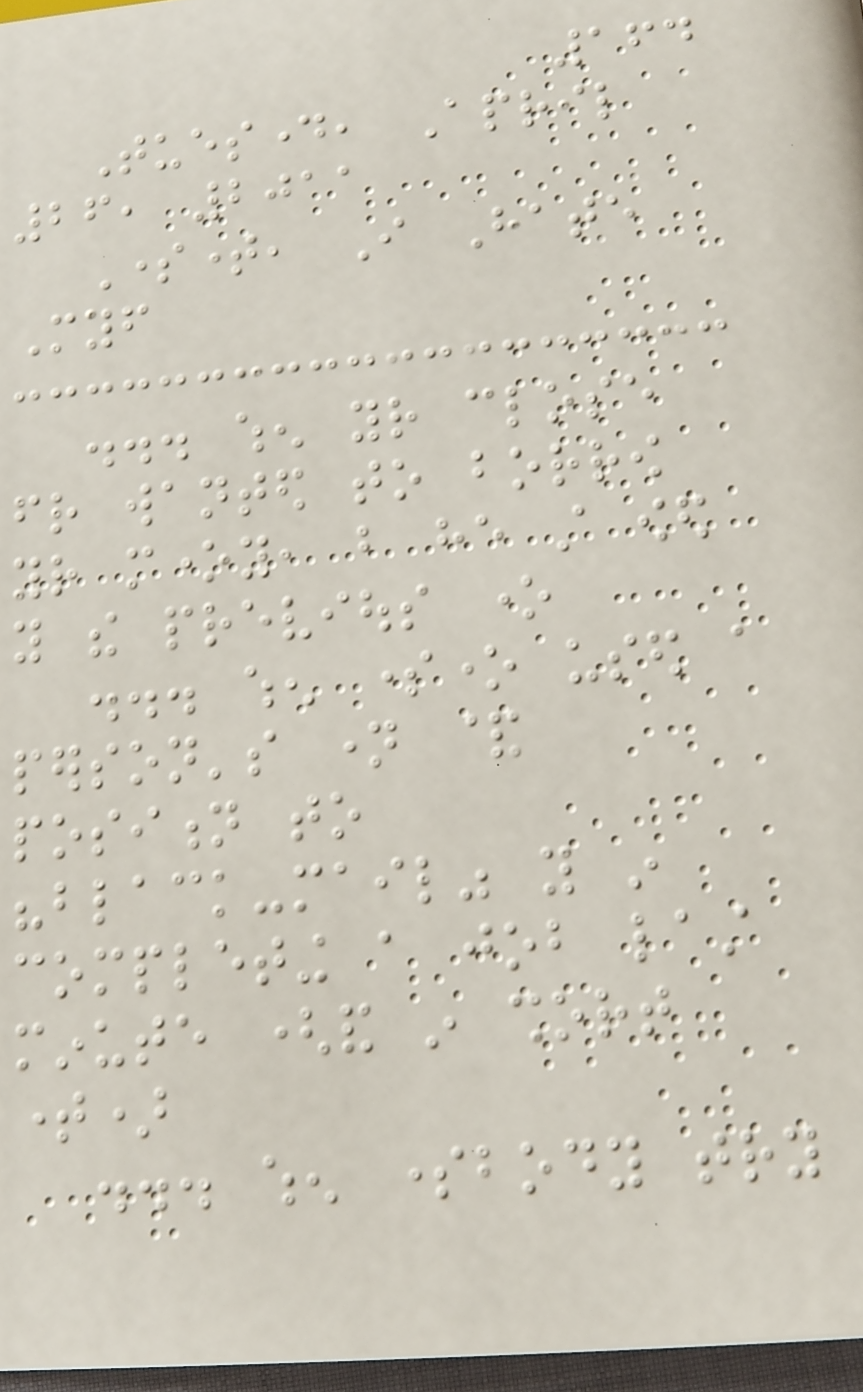164
Tuesday, April
26, 2011
Sometime, I Hate
Myself
... when your close
friend wanted to borrow
your money, but he still owed
you the previous one
... when someone used a
person's name &
position to
"black-mail" you in
completing a job last
minute (and in short
time)
... when somebody try
